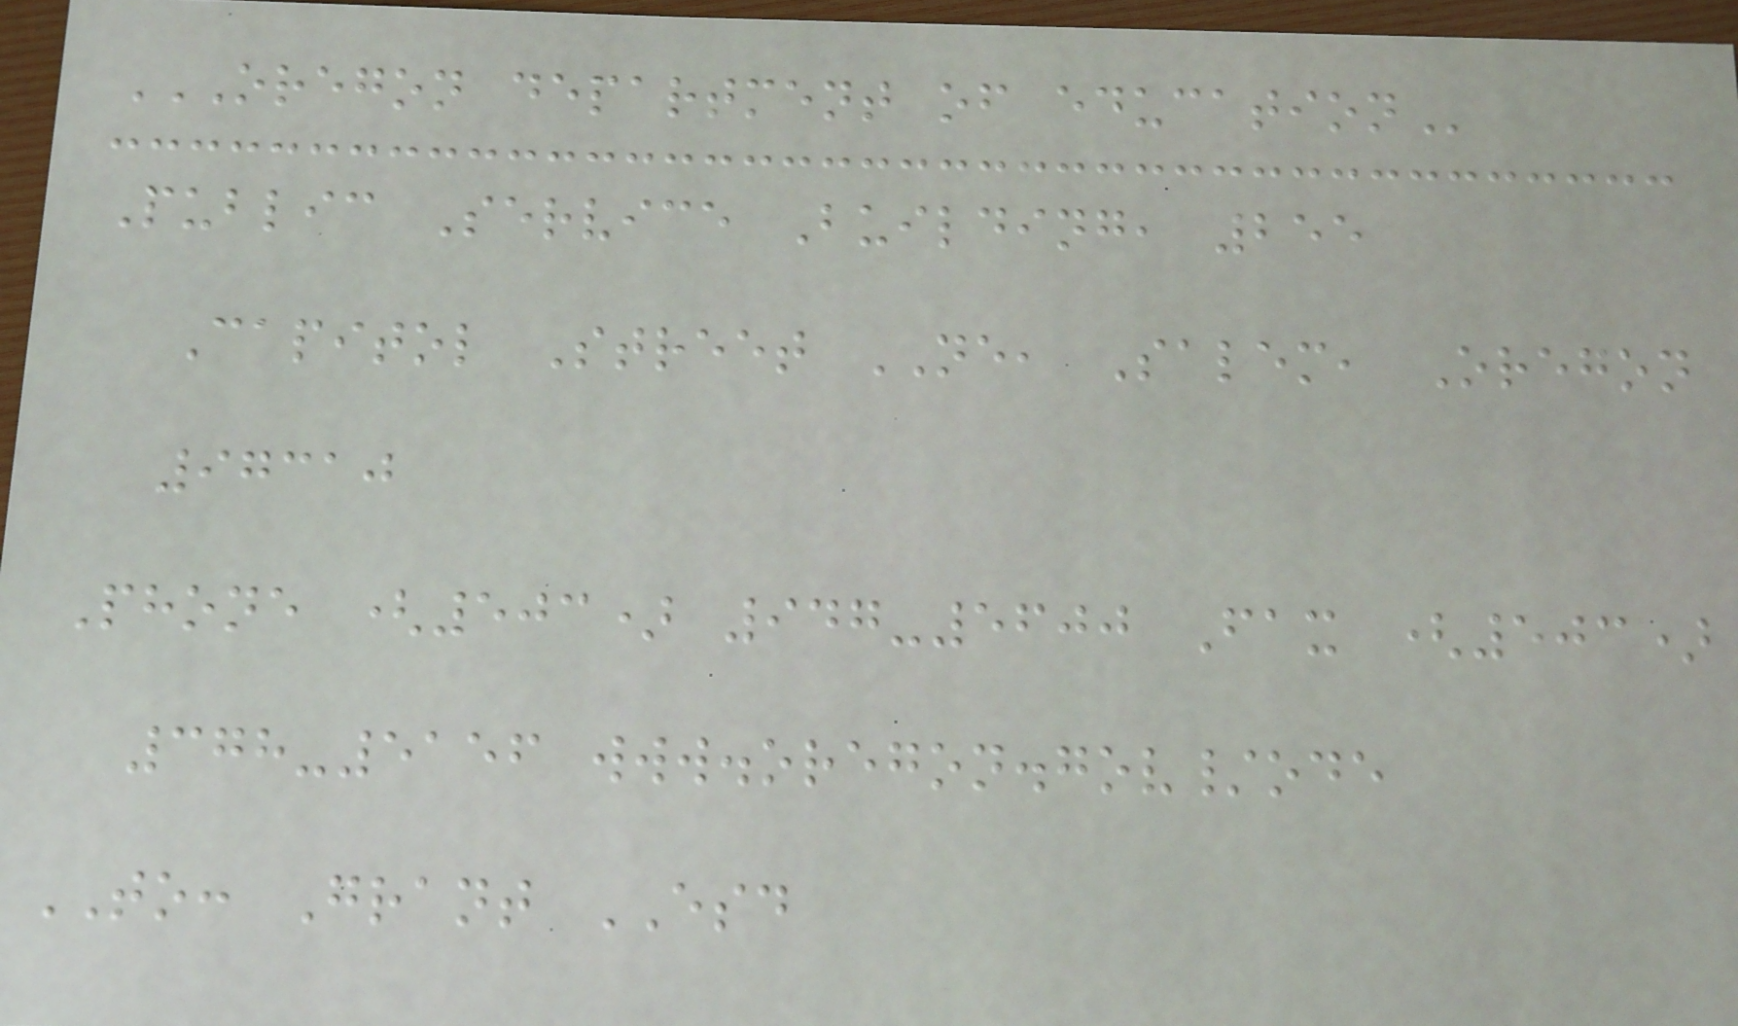OREGON DEPARTMENT OF EDUCATION
Public Service Building, 255
Capitol Street NE, Salem, Oregon
97310
Phone (503) 947-5600 Fax (503)
378-5156 www.oregon.gov/ode
TO: Grant ESD
